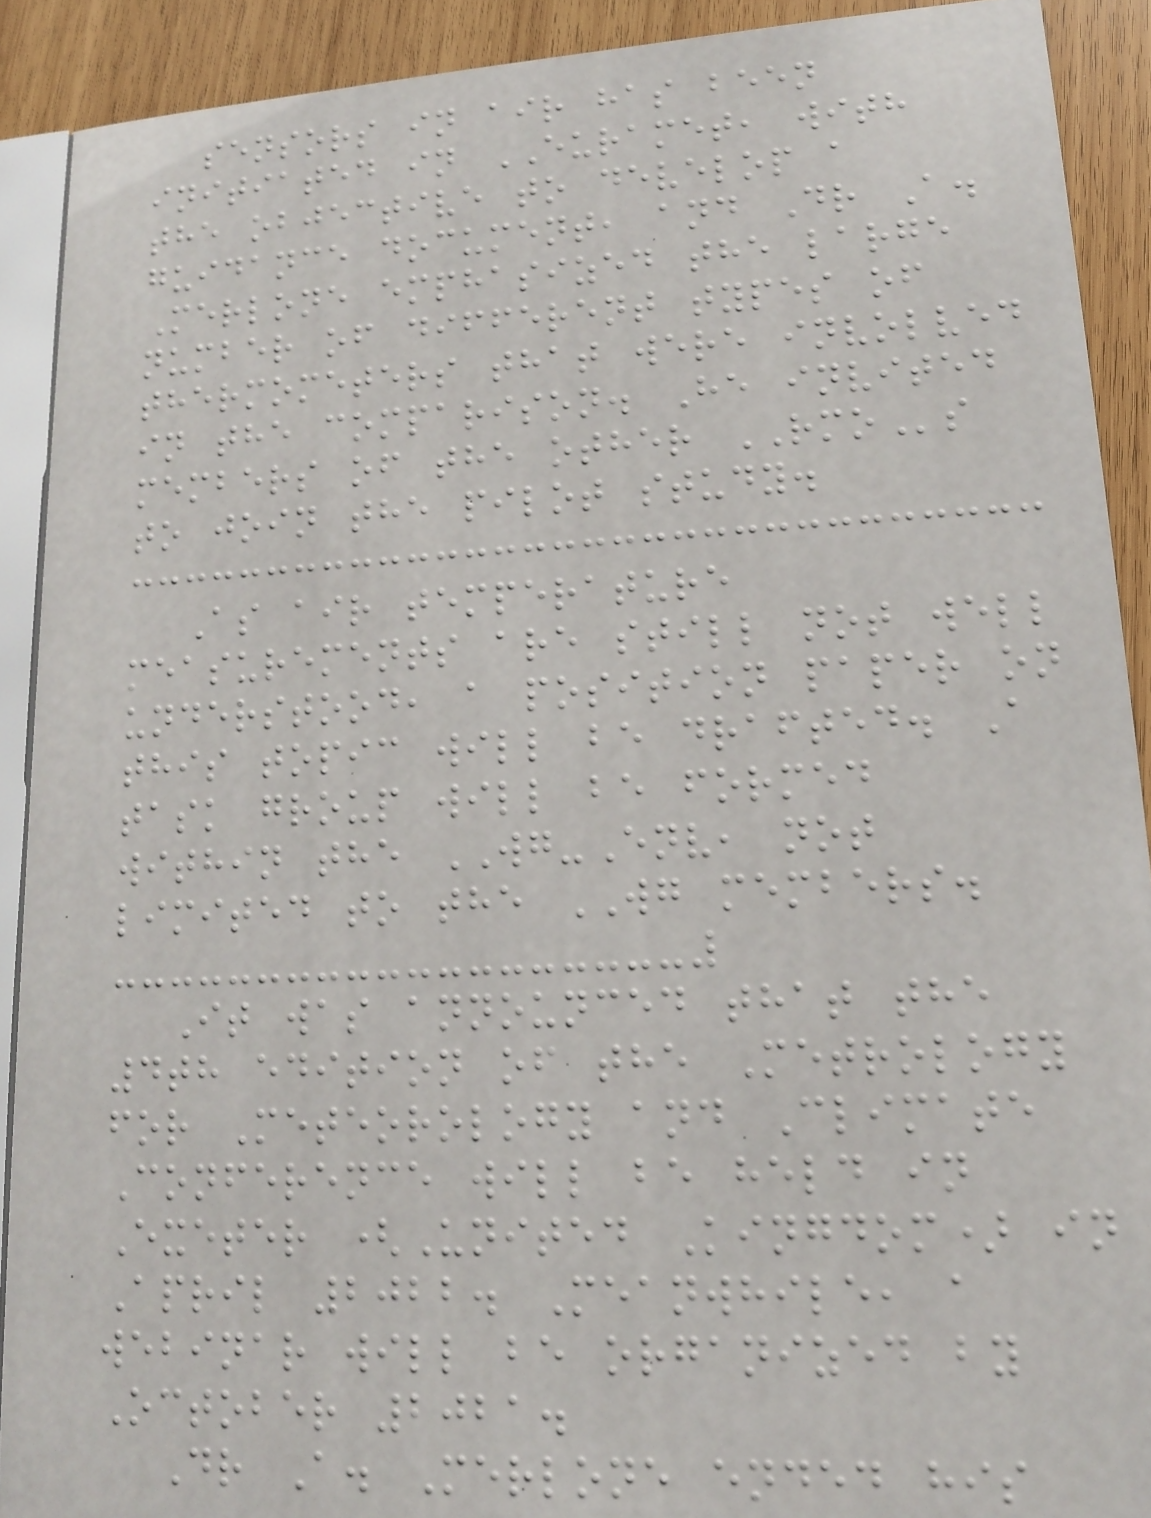sensors in air has been
initiated in EURAMET, with
the objective to develop a
guidance document, and Dr A.
Merlone emphasized the large
number of different types of
thermometers that were involved
in the comparison. He invited
members of the other RMOs
to join the pilot study.
As air temperature
measurements are still not well
understood, a position paper on
this topic will be drafted. A
task group will be formed
within the WG-Env, not
limited to the WG members.
It was announced that the
4th edition of the Metrology
for Meteorology and Climate
Conference will be held in
Exeter (United Kingdom) in
April 2022. Meanwhile, a
webinar will be organized by
October 2021.
Dr A. Merlone ended his
